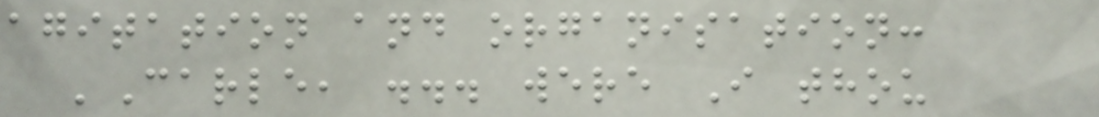agitation and organisation:
'Carle, ... were I thou
